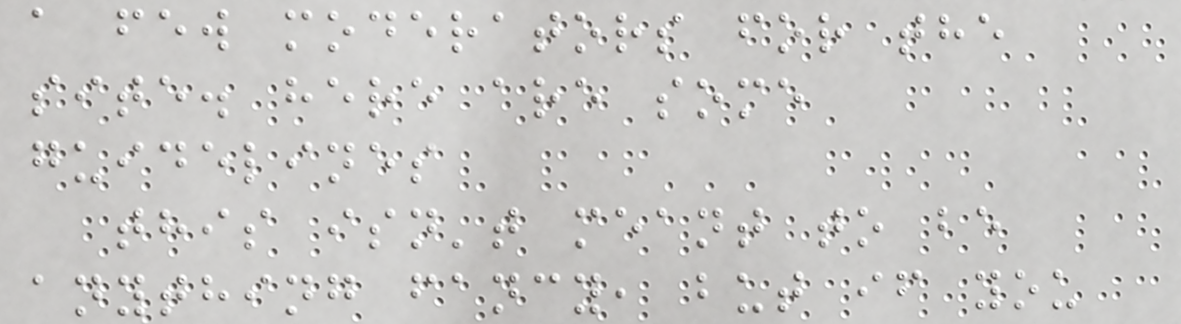a few moderators for the
site. here are some
guidelines
this isn't meant to be
anything fancy, but if you
